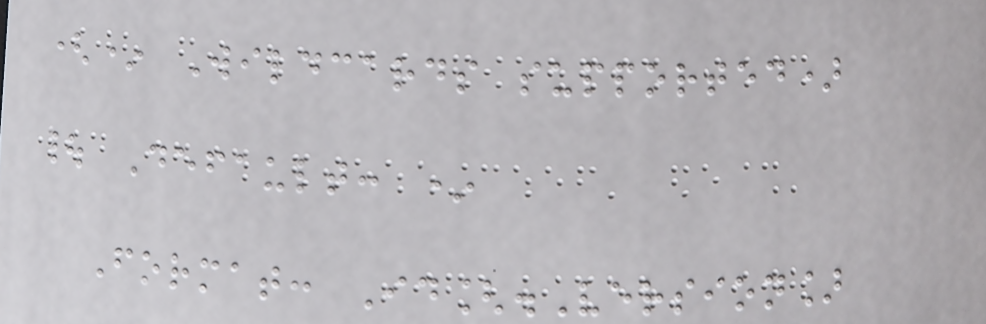(* Wildcards supported)
| Default: *
Format: Id[.Version]
